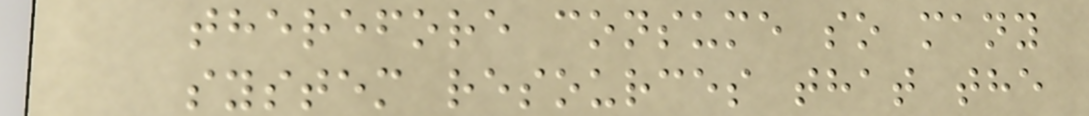therefore consume so many
system resources that the
